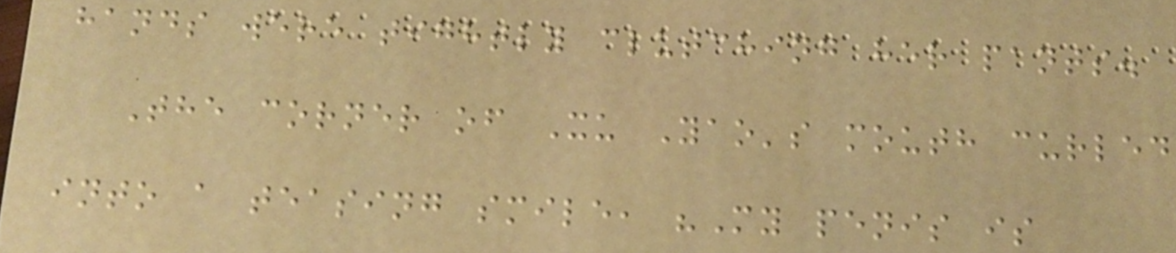hands were tightly clutching her pants.
The corner of Xu Yao's mouth curled
into a teasing smile, "My penis is
